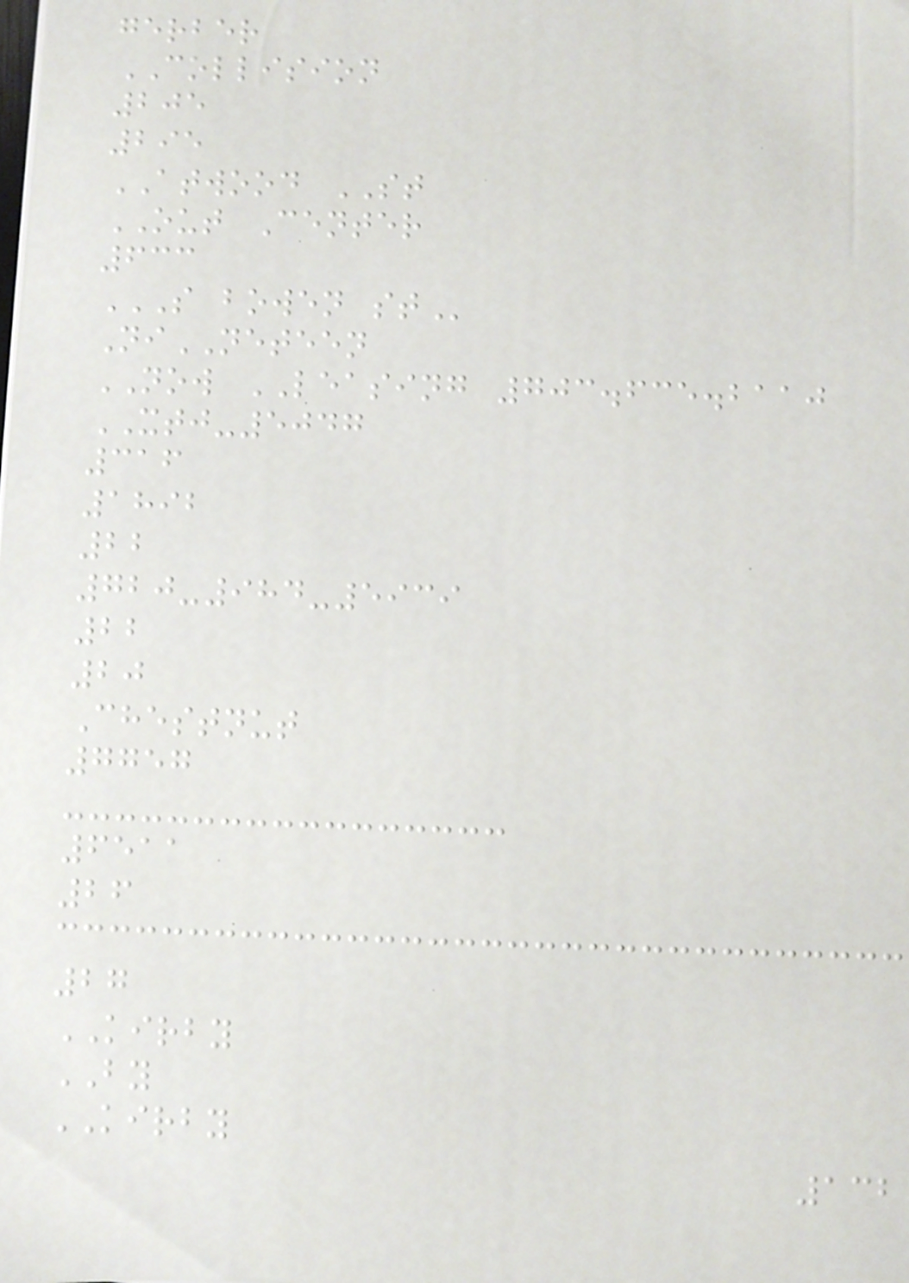gerber
COLLISION
205
295
ATWOOD ST
OUT Center
633
S BOWEN ST
NiNETEEN
NOW LEASING 703.635.2110
XTJ-5047
316
1892
22
720-984-5939
22
20
Chestnut
7757
6511
26
27
KIRBY
BY
KIRBY
132
